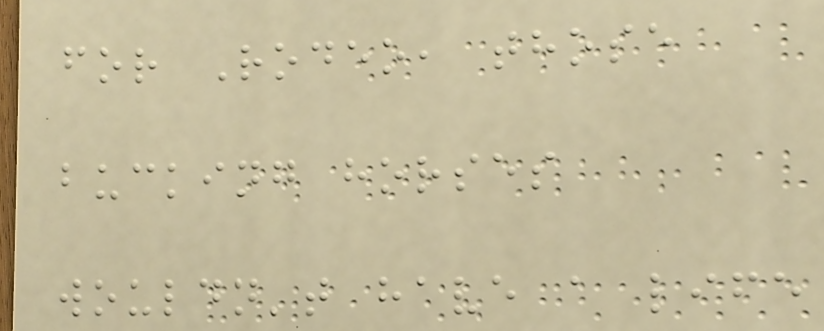for Rodeo, those
bucking horses
wouldn't have a life
